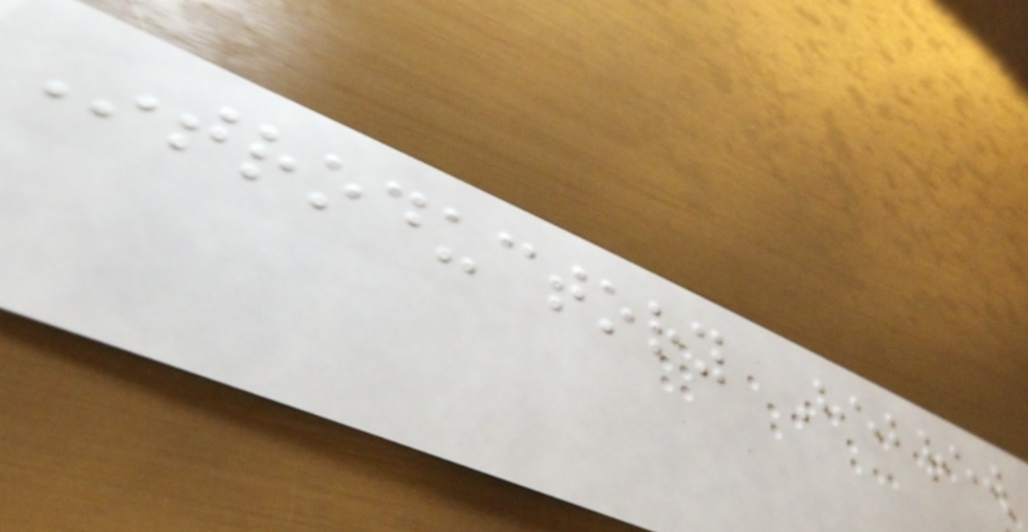Introductory Hebrew
